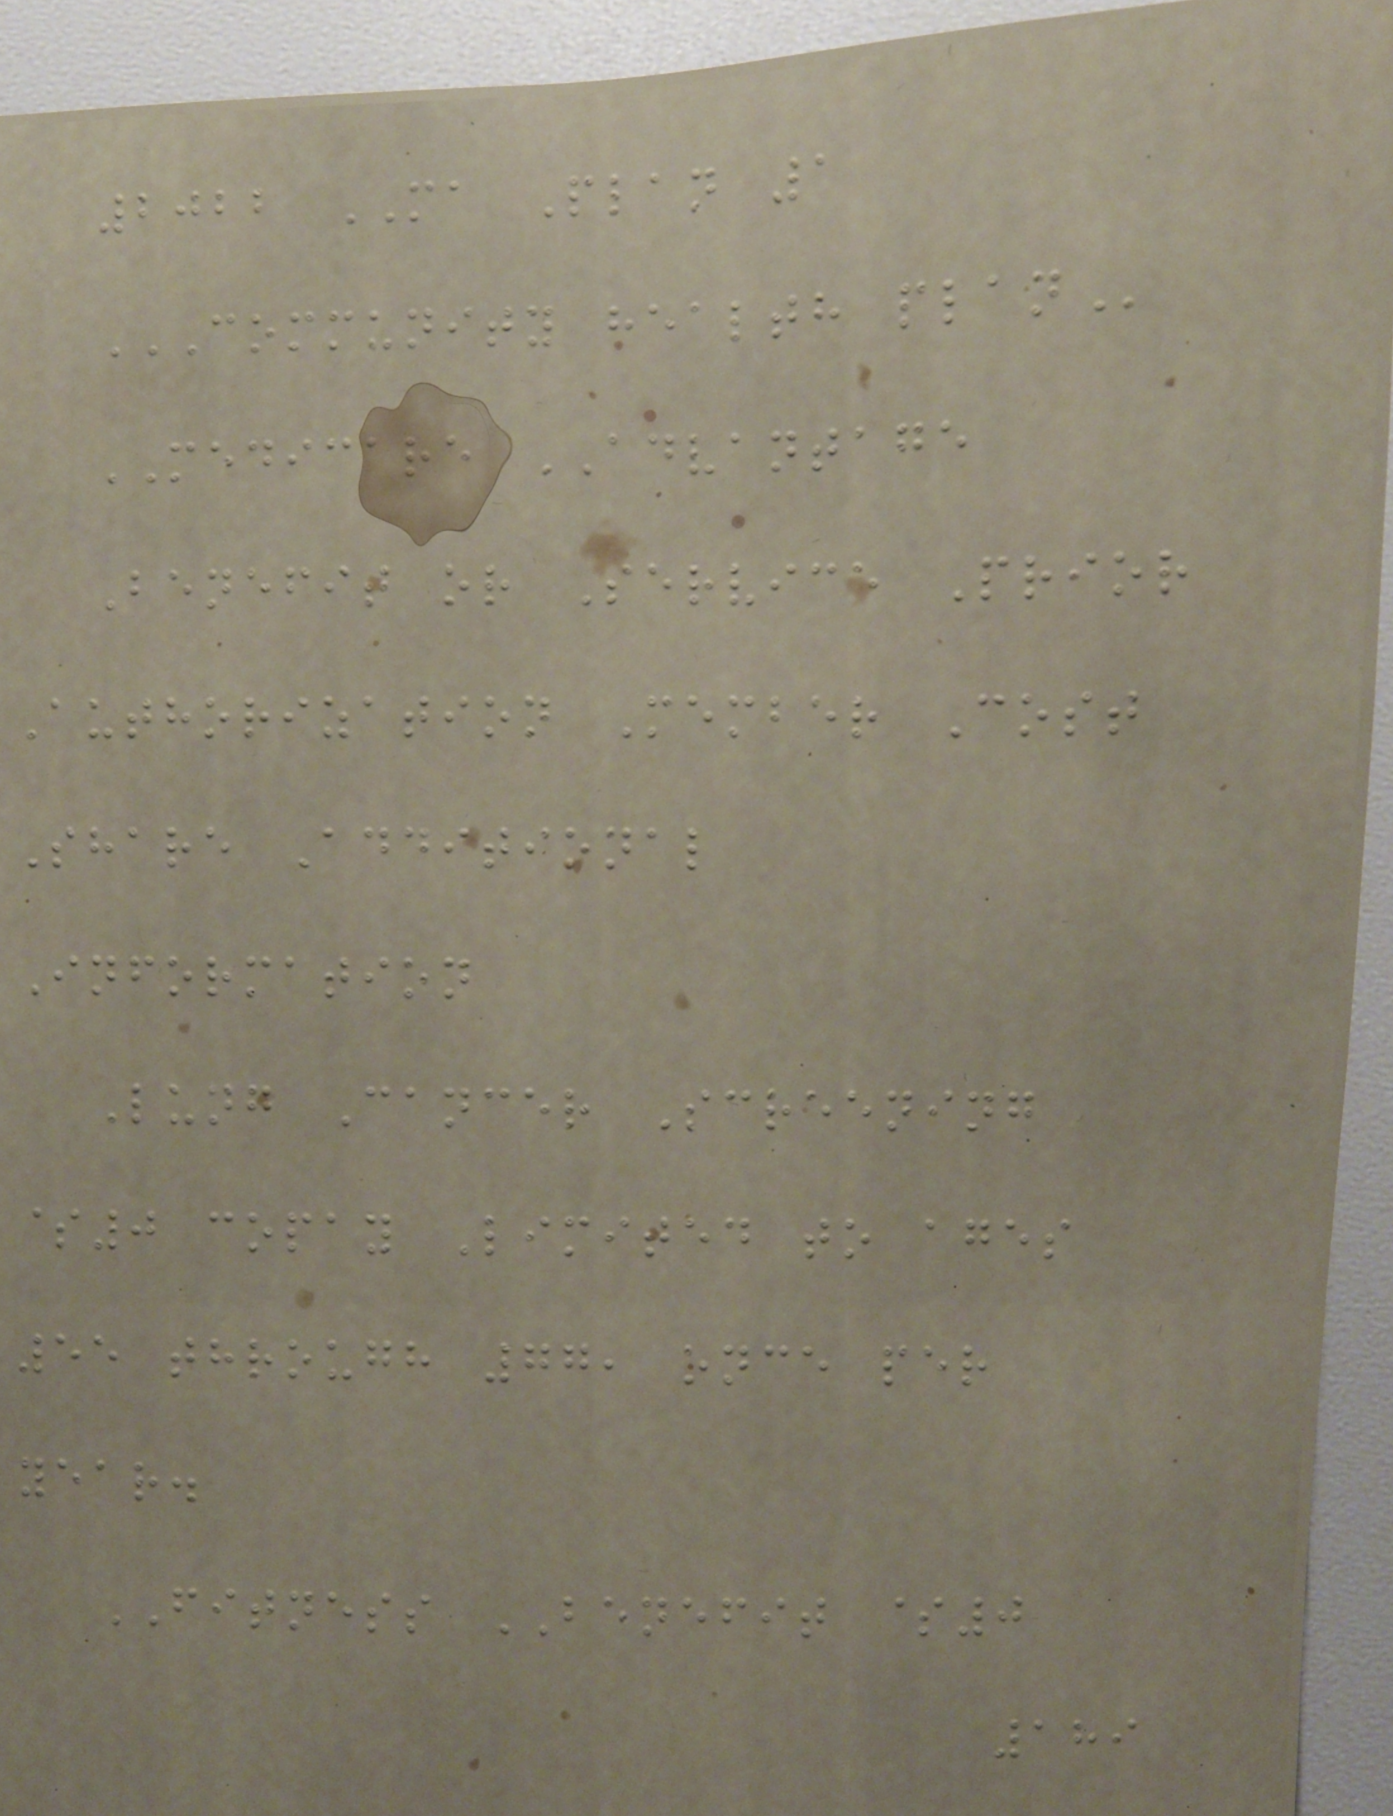2022 MA Plan 1
COMMUNITY HEALTH PLAN
MEDICARE ADVANTAGE
Benefit or Service Prior
Authorization Member Cost
Share Additional
Information
Lung Cancer Screening
$0 copay Limited to ages
55 through 77, once per
year.
FITNESS BENEFIT $0
189
